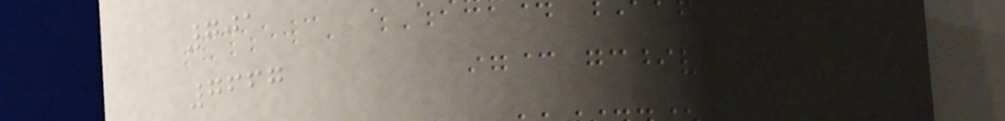701
7667
